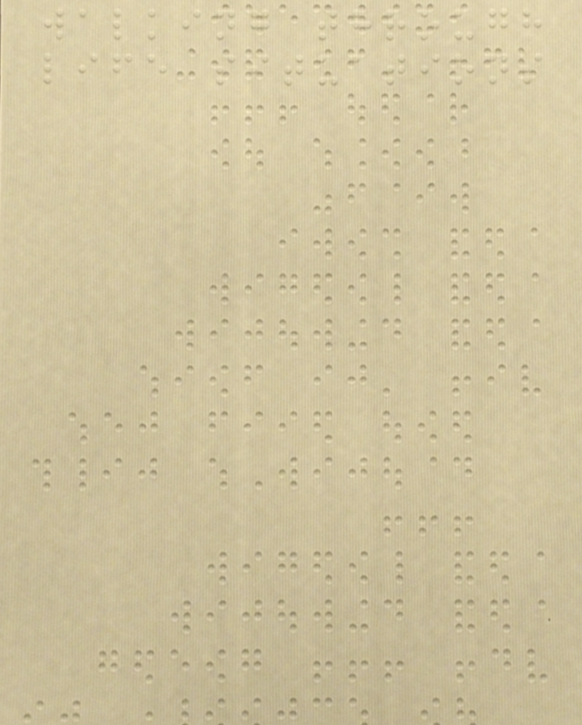walking through
life situations
